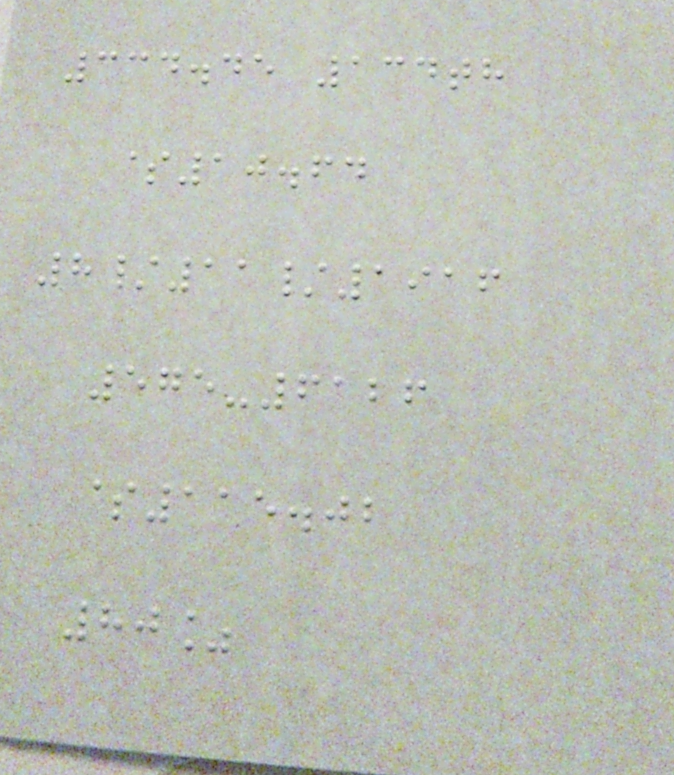334.45 134th
$10.64
8/11/1916
575-6126
$115.02
80%
